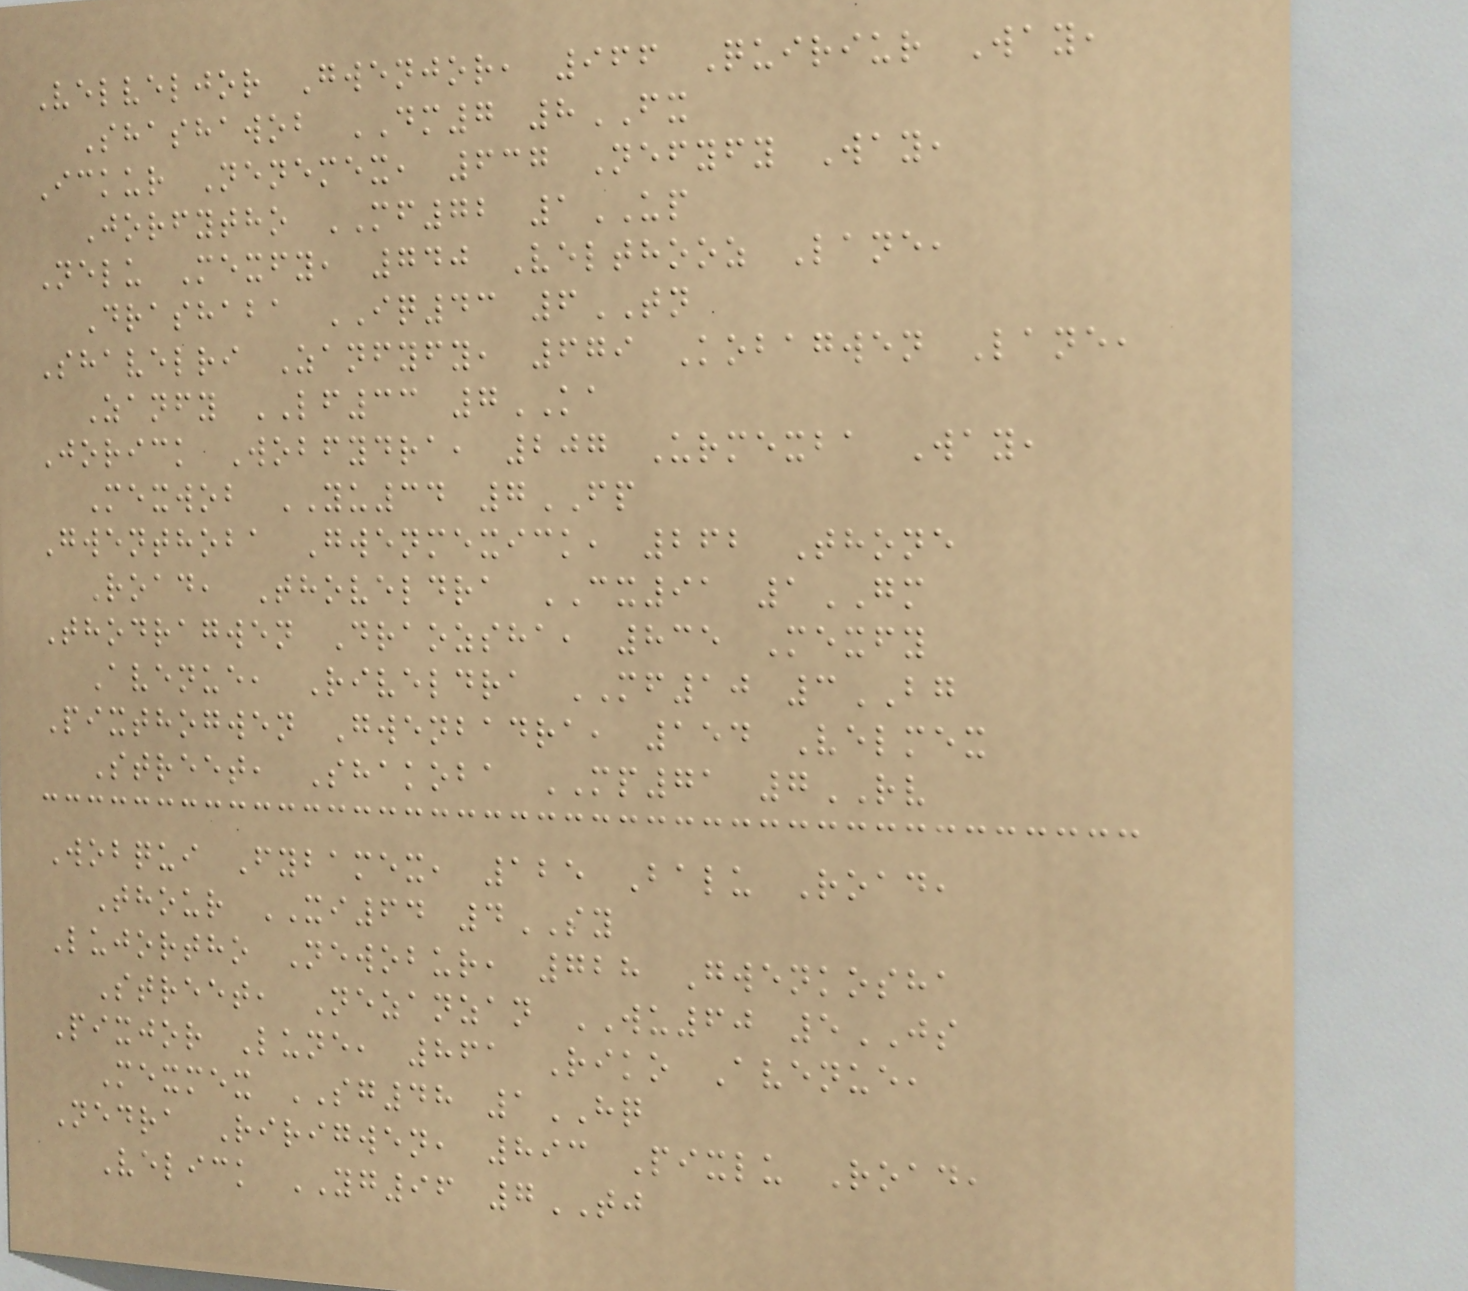Velveljor Gwenjor, 966 Quiriur Way,
Shashawob DM7 8FX
Ickur Nenemex, 637 Nefyfy Way,
Jorfytho MF72 1UP
Nelu Mexfy, 740 Velthooz Lane,
Drashaba IQ43 6TN
Shavelri Zanfyfy, 679 Kobagwen Lane,
Zanfy LF33 7KA
Jorick Wobfydra, 207 Urmexba Way,
Mexwob YU34 7FP
Gwenthoba Gwenmexick, 262 Thone
Road, Thoveldra CX91 1GM
Thodragwen Draozsha, 835 Mexfy
Avenue, Riveldra MF10 3BG
Pixthogwen Gwenbadra, 154 Velmex
Street, Shakoba MP71 7RV
Wobqui Fybamex, 125 Balu Road,
Thour XI64 4SY
Lujortho Newobur, 728 Gwenkosha
Street, Nezanzan WU60 5JS
Pixjor Lune, 861 Riko Avenue,
Mexmex SG48 1HQ
Nedra Ririgwen, 893 Pixlu Road,
Velick YG96 7TJ
